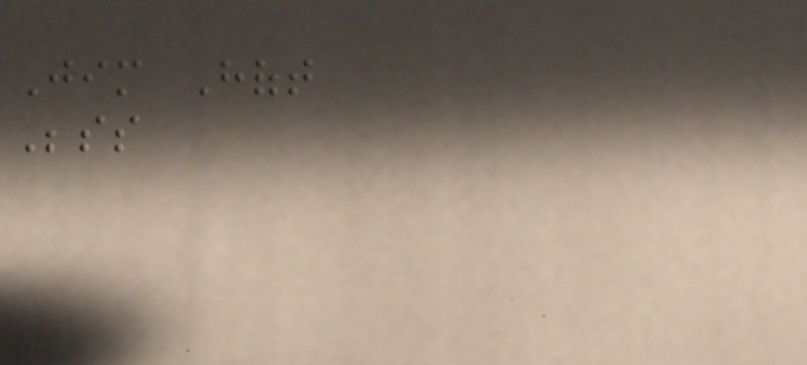Jim Hoft
Besides
